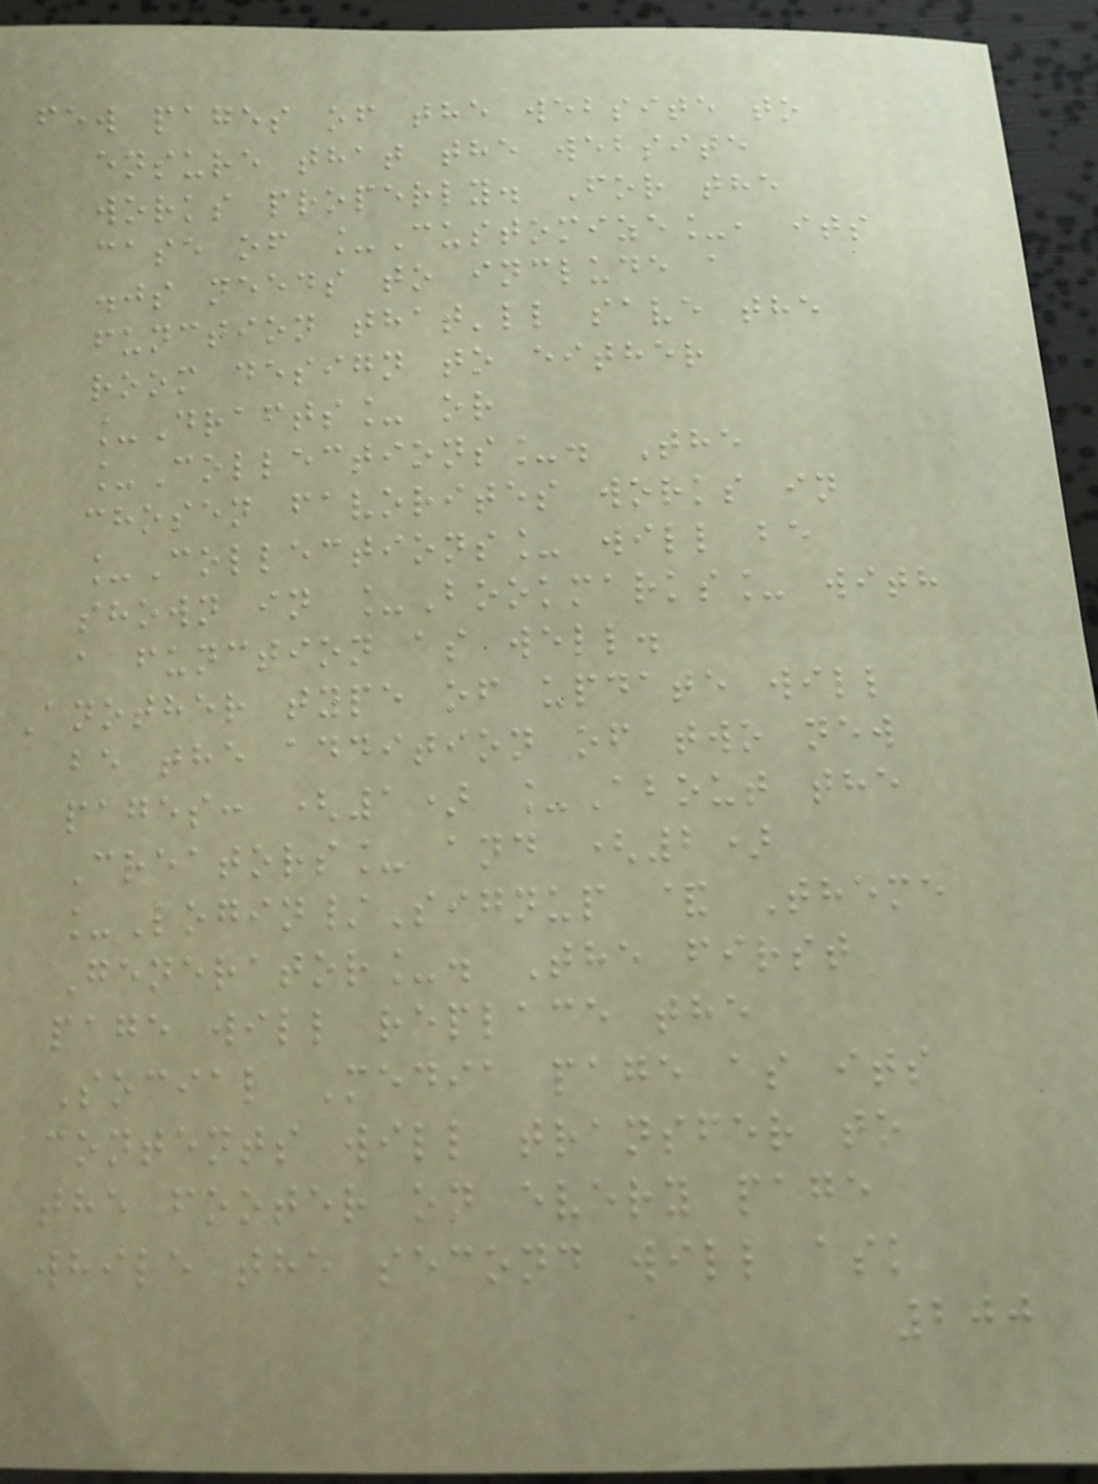few pages of the website to
ensure that the website
works properly. For the
case of _Customize_, its
.js needs to include a
function that'll save the
room design to either
_Drafts_ or
_Collections_. The
chosen favorites works in
_Collections_ will be
shown in _Bookmarks_ with
a function as well.
Another type of update will
be the addition of two new
pages: (1) _About the
Creators_ and (2)
_Login/Signup & Theme
Generator_. The first
page will replace the
Social Media page as its
contents will transfer to
the footer on every page
while the second will ask
200
